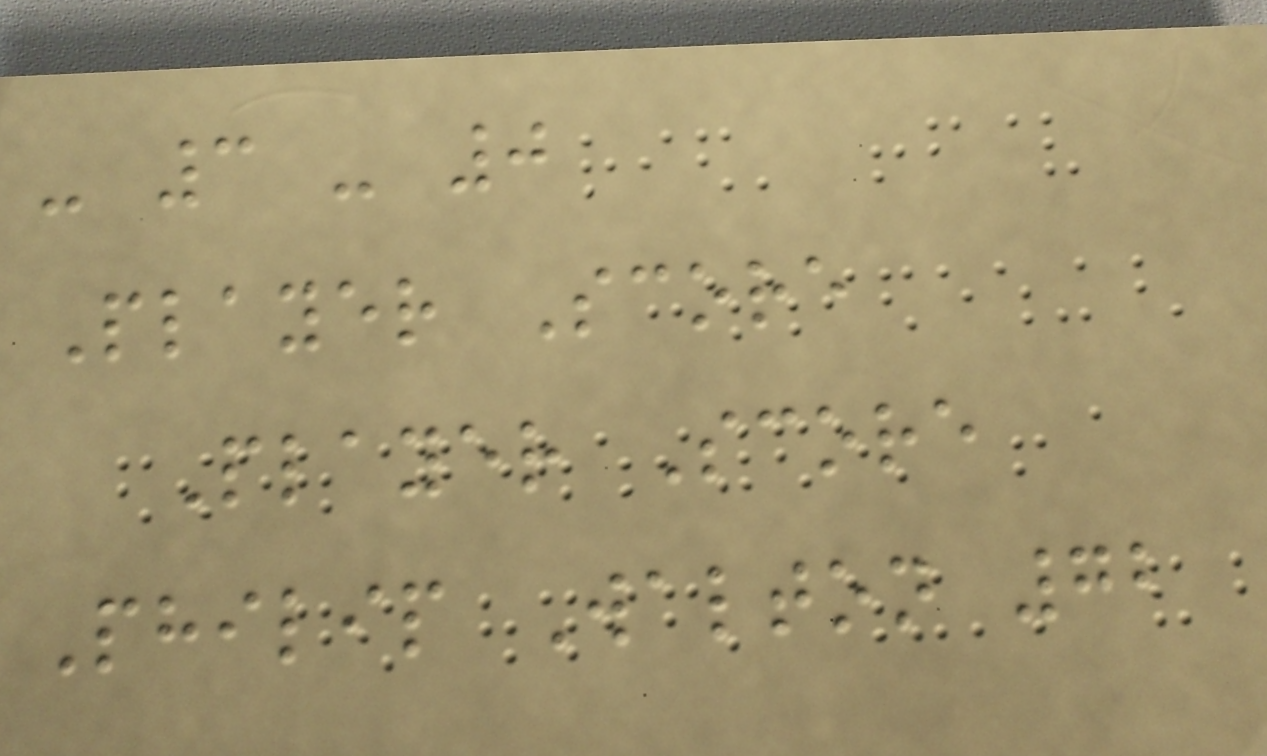- 3 - 0
Player Score
Player Score
Philip Walton 72
